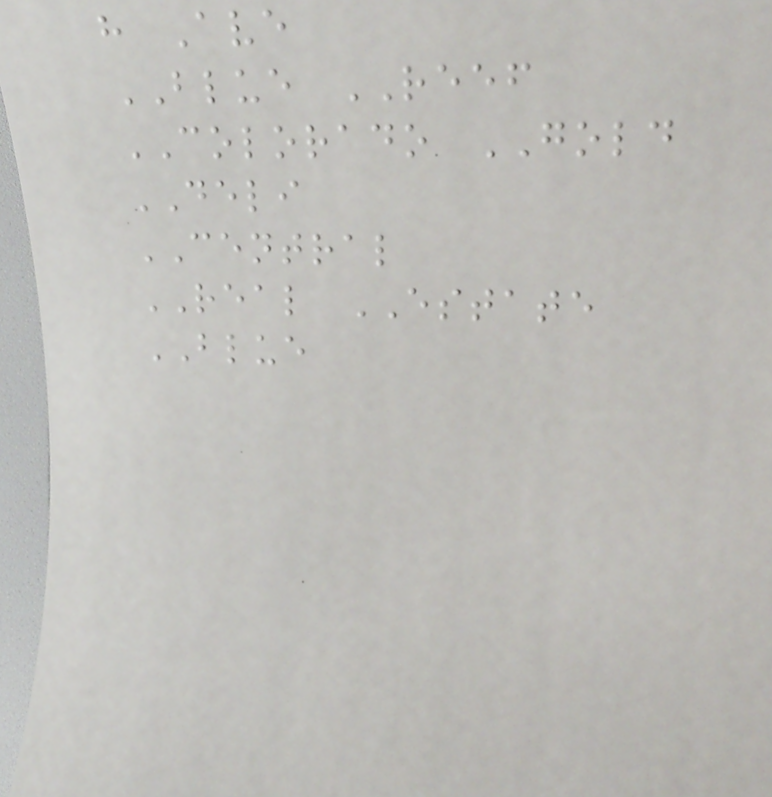h Ave
BLUE REEF
COLORADO GOLD
DELI
CENTRAL
REAL ESTATE
BLUE
